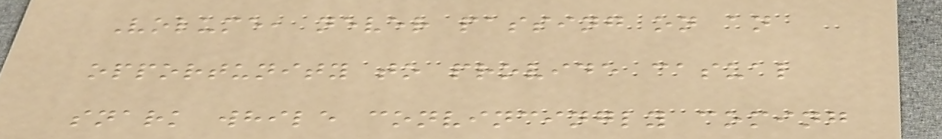Volume, never passing on an
opportunity to provide casual
snark while convincingly coming
